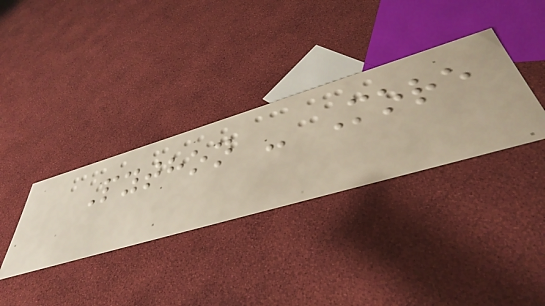Python - More
